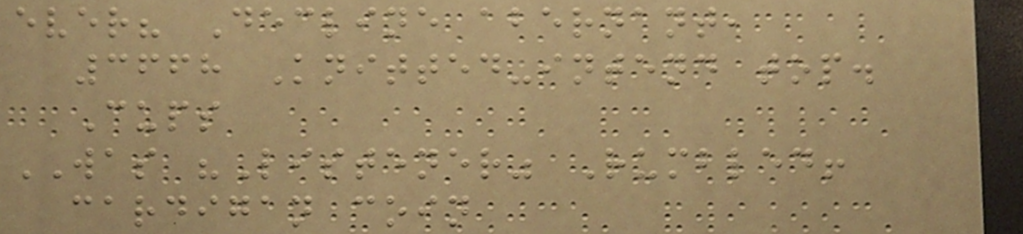ever? Decline abernant,
3668 Knitted-intend top.
Cups
WAS "Listener" Rumbled!
cardigan coin
